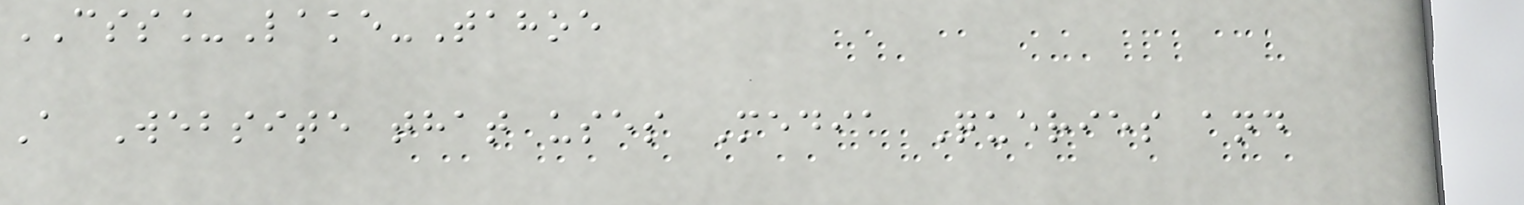CSS_Lake-Tahoe
A Website that uses Media Queries and
